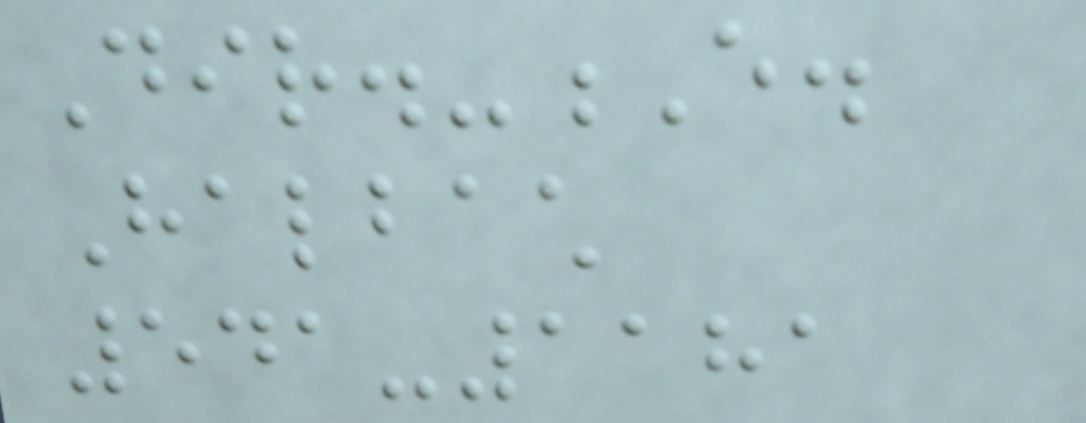Dir.-E.
Halbach
541-1181
